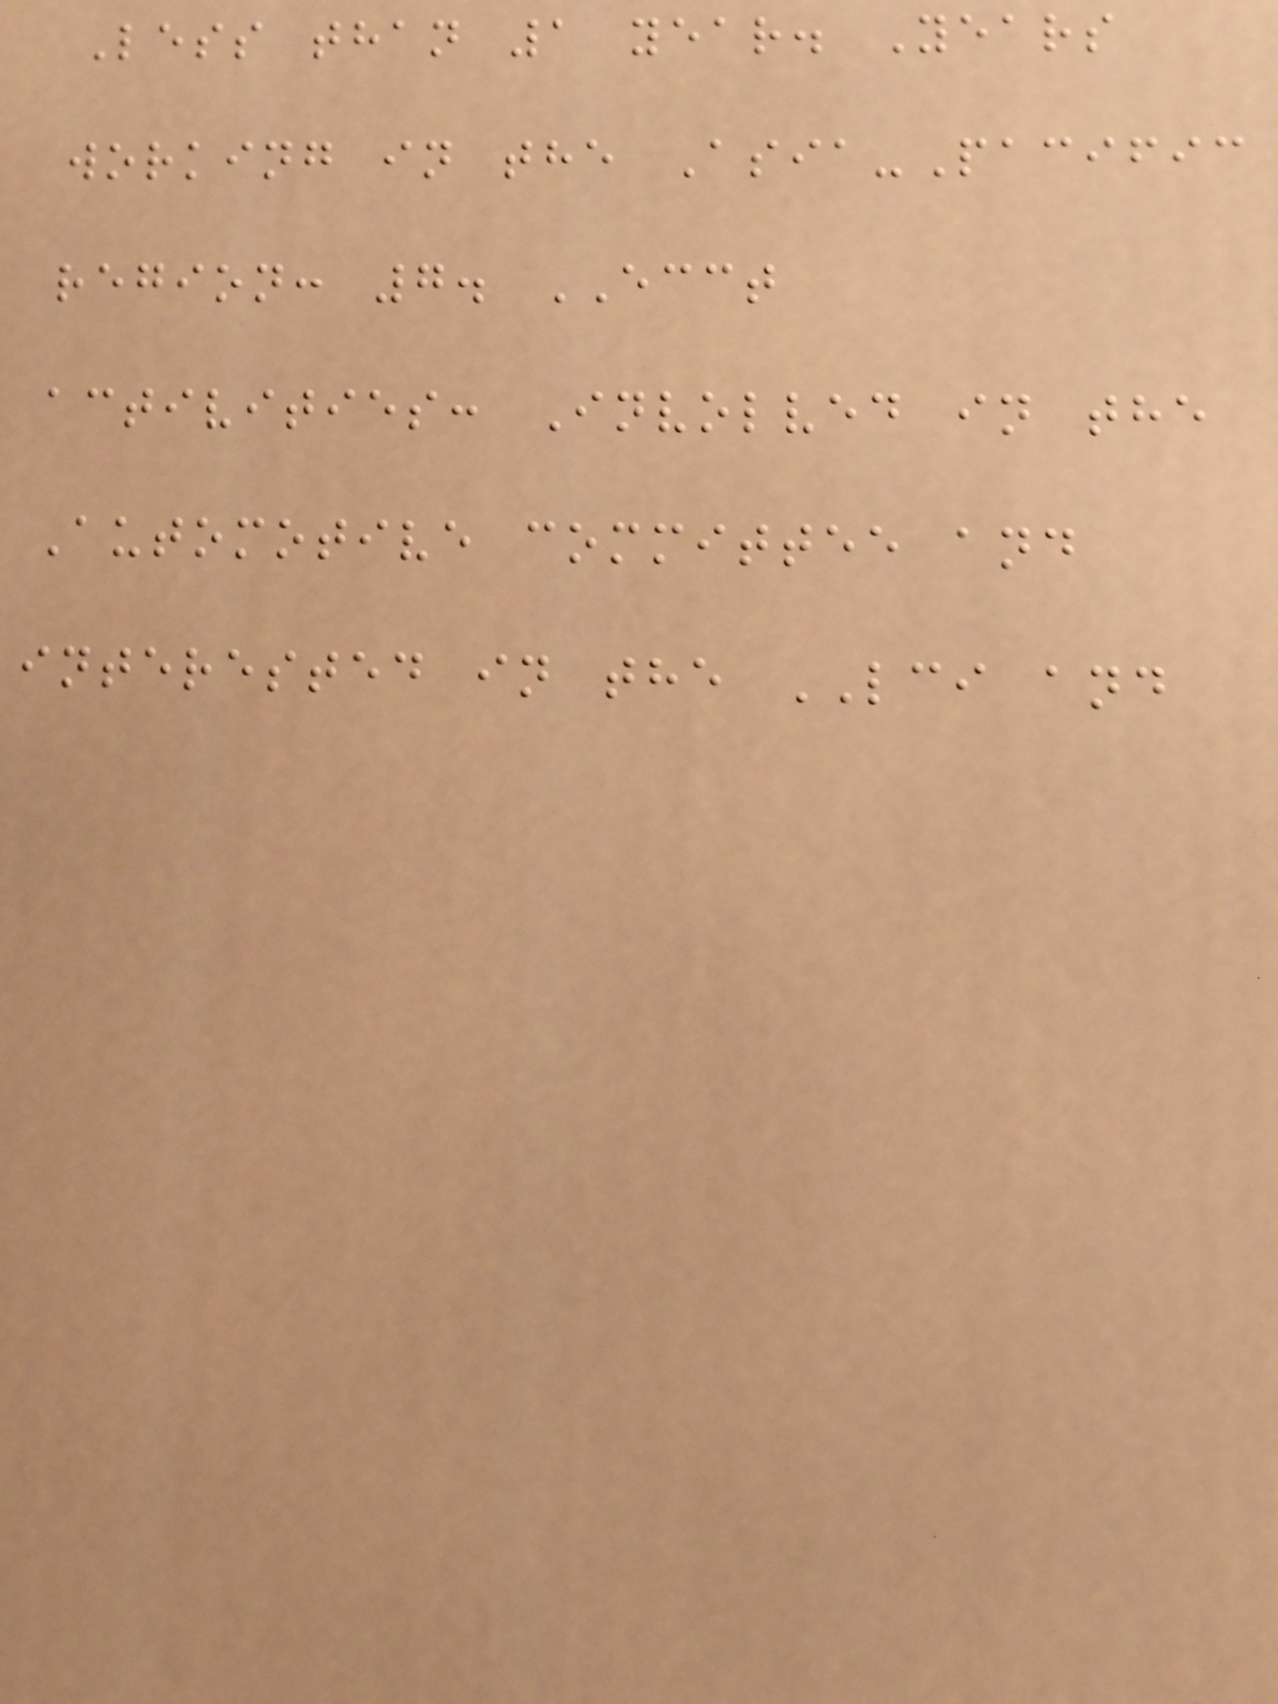Less than 1 year. Years
working in the Asia-Pacific
region: 7. ECCT
activities: Involved in the
Automotive committee and
interested in the LCI and
